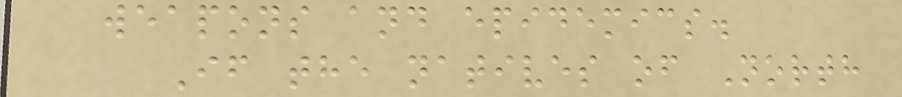weapons and epidemics.
If the natives of North
